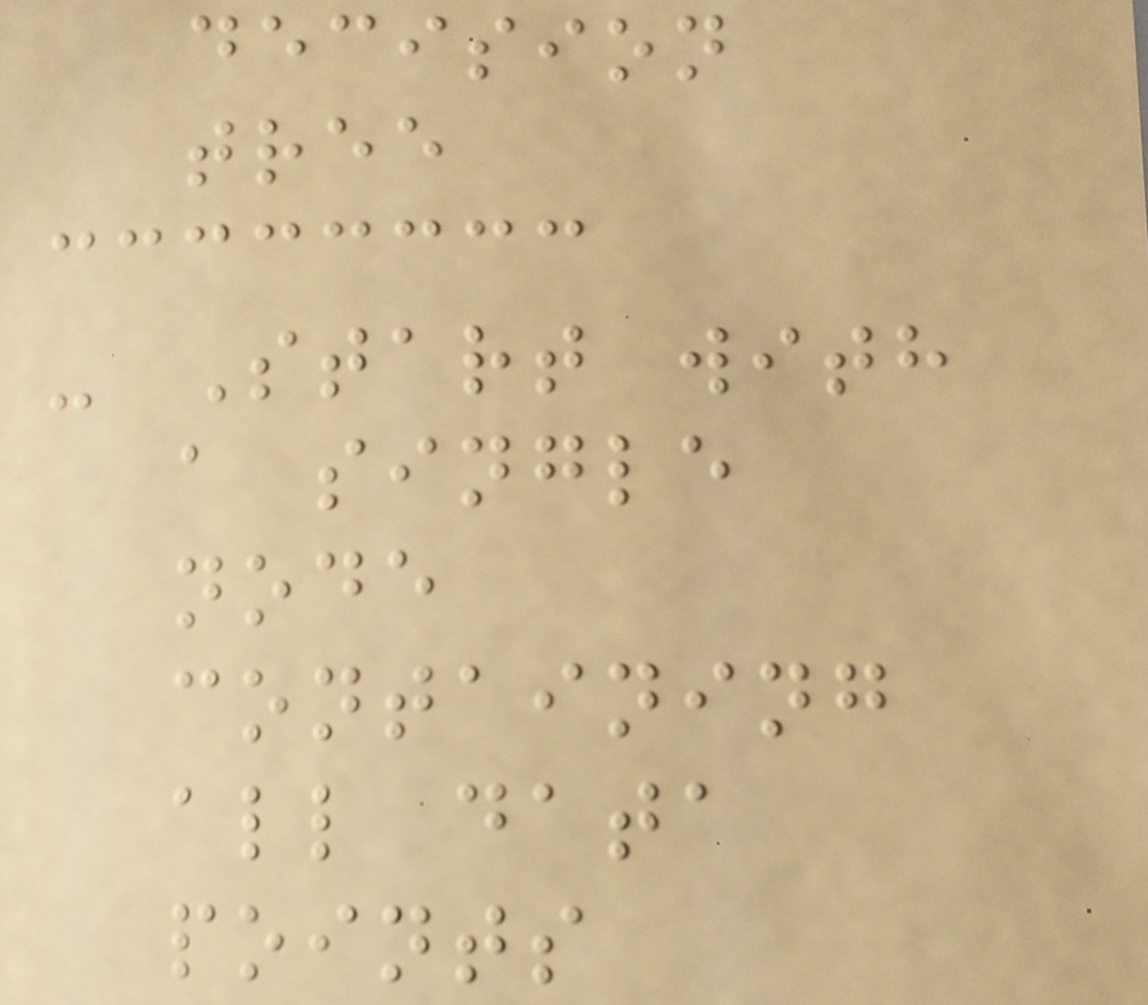decision
tree
- Start with
a single
node
containing
all data
points
